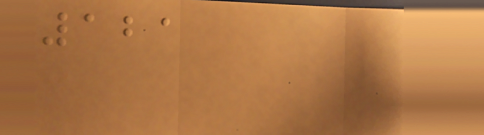121
